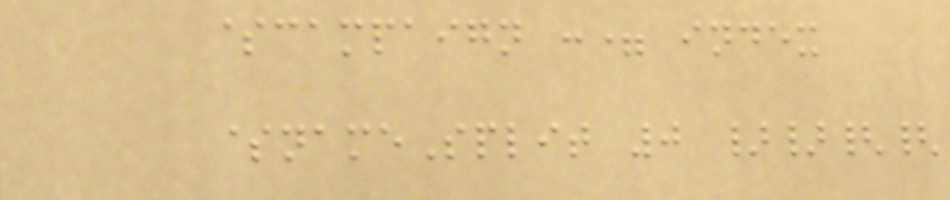$campaign := index
$nameSplit 0 }}{{
